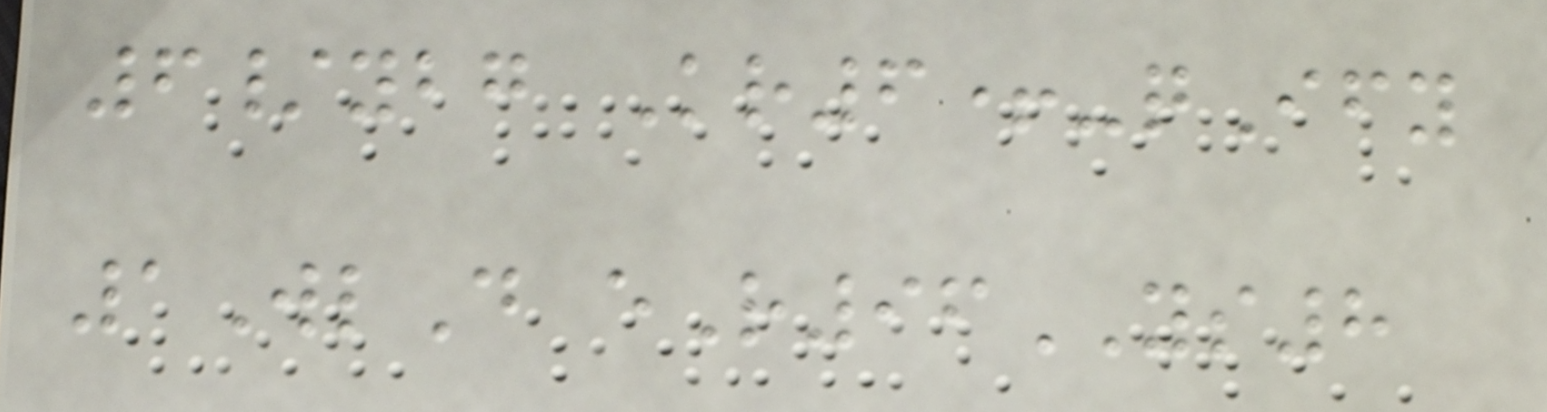6/ybg Kr6+-qIfy
1WlD eR96YS8
